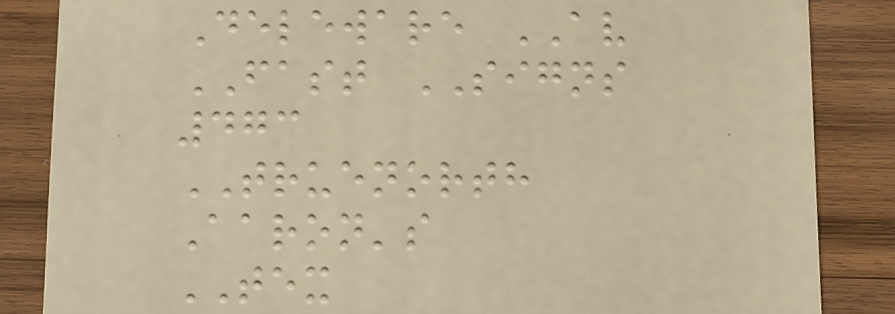Deleware AV
FAST SIGNS
473
TRUENORTH
Aaron's
TEX
